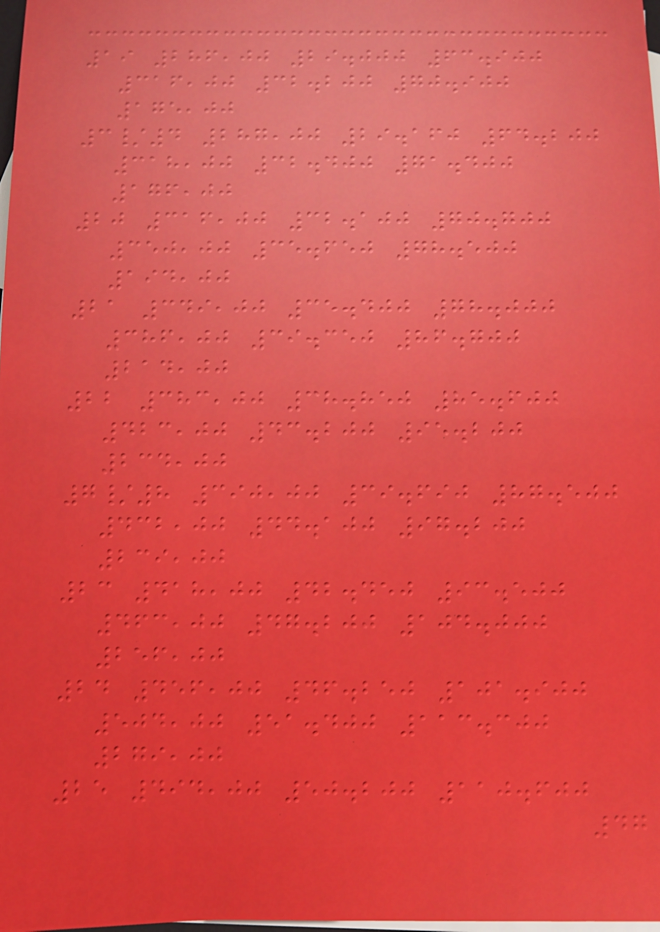19 286,00 29.000 63.900
316,00 32.200 70.900
175,00
3/4 287,00 29.160 64.200
318,00 32.400 71.400
176,00
20 316,00 32.100 70.700
350,00 35.650 78.500
194,00
21 349,00 35.400 78.000
386,00 39.350 86.700
214,00
22 383,00 38.850 85.600
423,00 43.200 95.200
234,00
7/8 390,00 39.690 87.500
432,00 44.100 97.200
239,00
23 418,00 42.450 93.500
463,00 47.200 104.000
256,00
24 456,00 46.250 101.900
504,00 51.400 113.300
279,00
25 494,00 50.200 110.600
47
